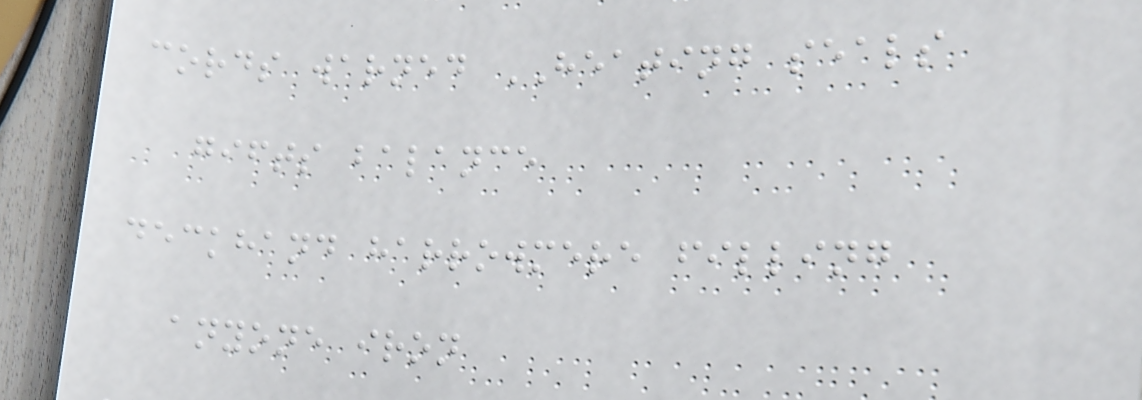cords warned HEATING seals
gifts balance
deckhand harrowmere filling
anyone iron
